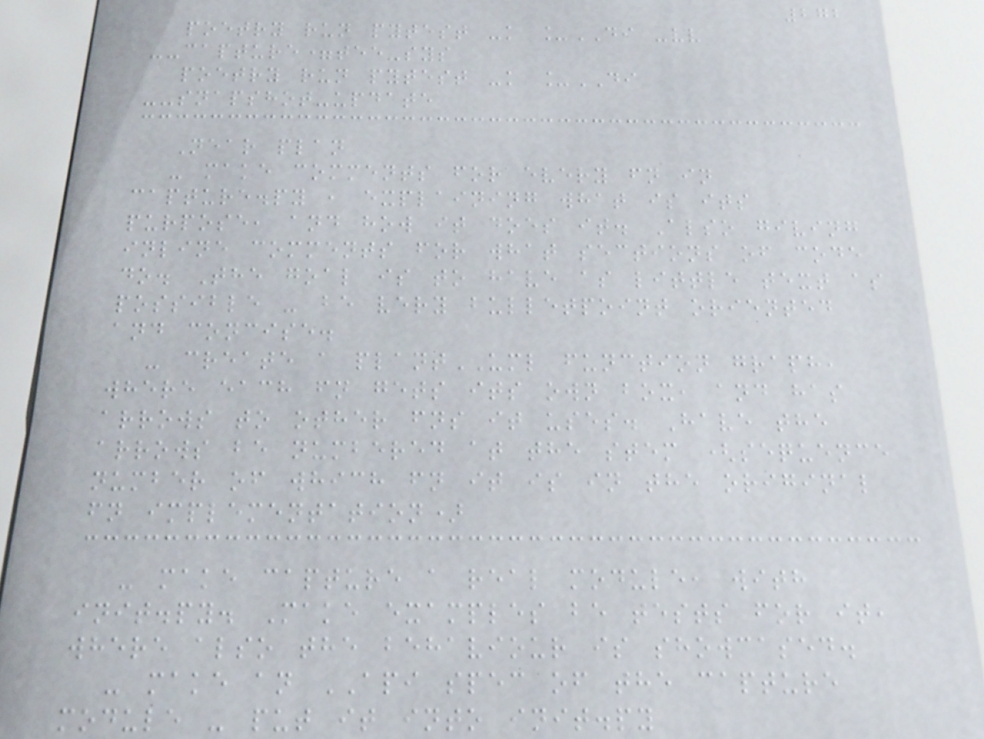272
poetry run pytest -k _DI -vv
--capture=tee-sys
poetry run pytest -k _DI
--snapshot-update
Near plan
- make comments for every fn in
capture.py , explaining what is its
purpose, and how it does it. Also giving
inline comments for what sections of code
do. The goal is to have as little text as
possible - be very bulletpoint oriented
and concise.
- create a plantUML function graph,
where each fn gets its own box, and has
arrows to other fns it uses. Have the
arrows be numbered at the stem (sequence
number of which fn it is in the original
fn implementation)
- make capture a real module, with
init.py. Make examples be tests for it,
where also the behaviour is showcased.
- make an API spec of the capture
module - put it into init.py
